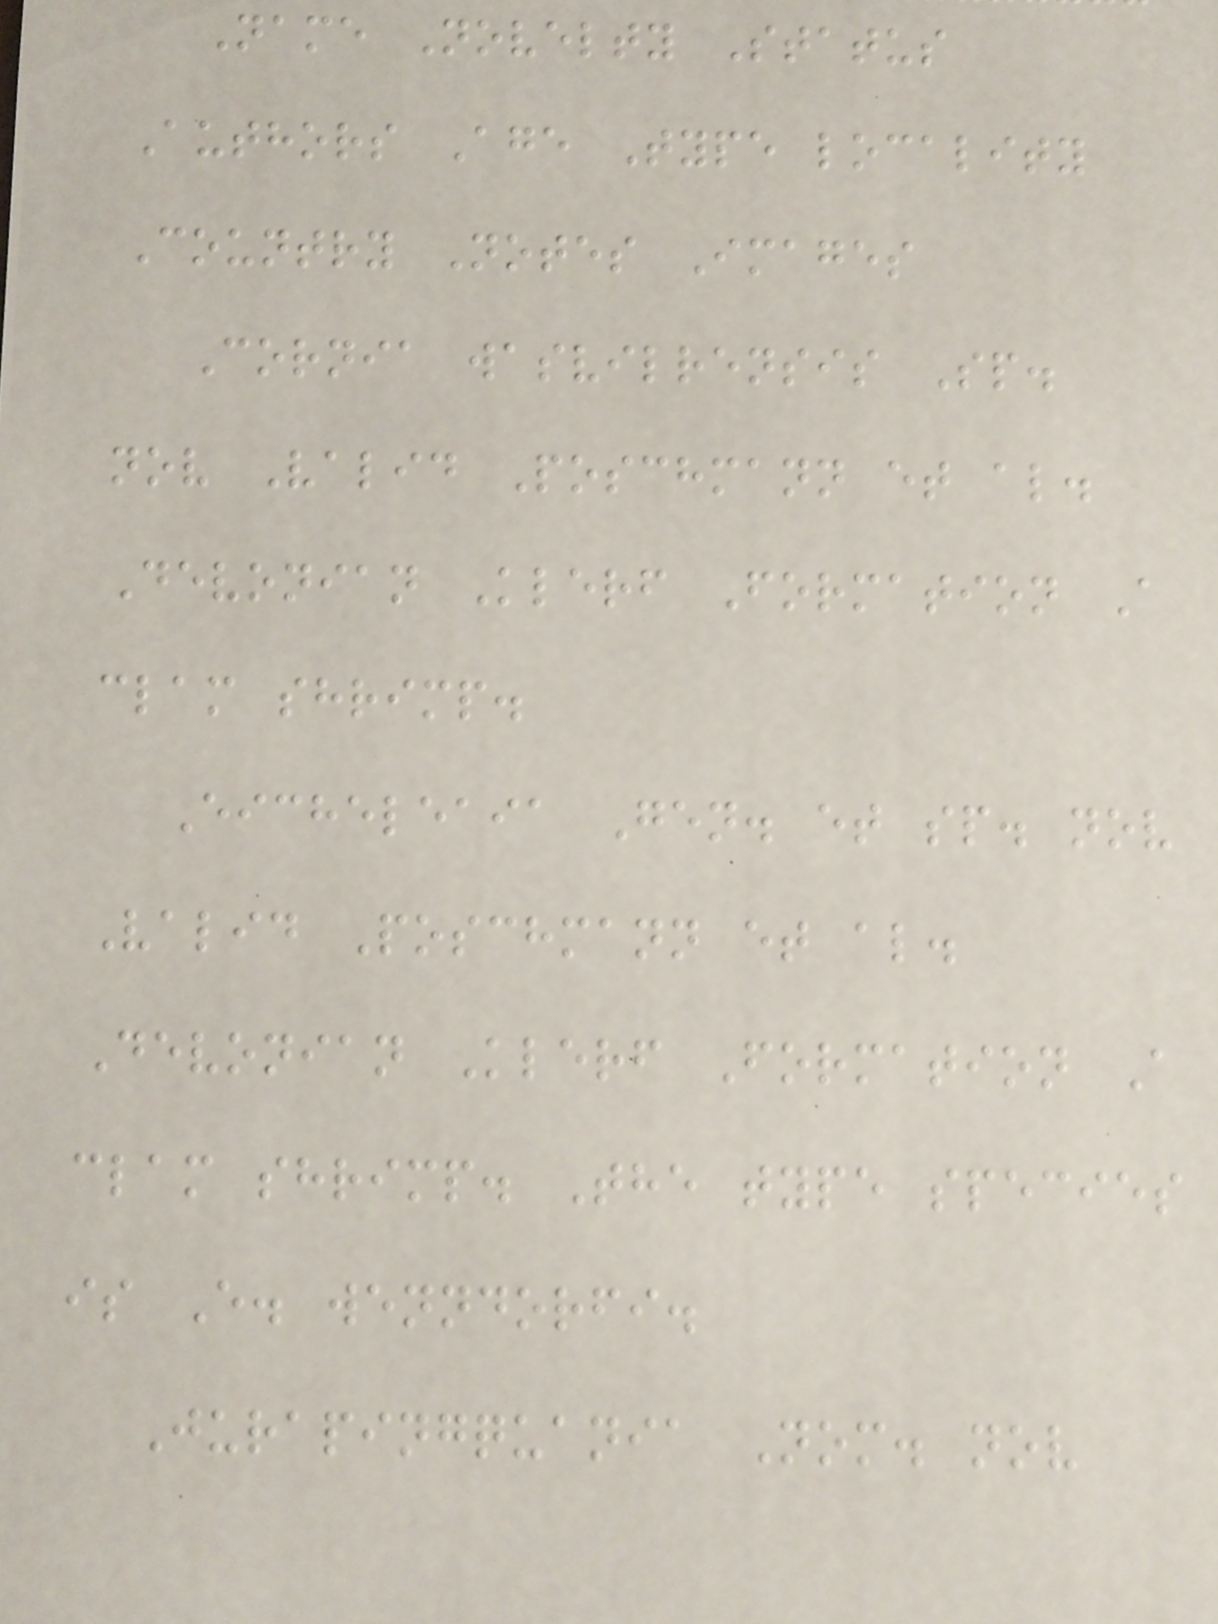Name Novelty Status
Authors Age Type locality
Country Notes Images
Cornia wasvilrensis Sp.
nov Valid Poschmann et al.
Devonian Klerf Formation A
clam shrimp.
Eicheleaia Gen. et sp. nov
Valid Poschmann et al.
Devonian Klerf Formation A
clam shrimp. The type species
is E. wenndorfi.
Jurapingquania Nom. nov
